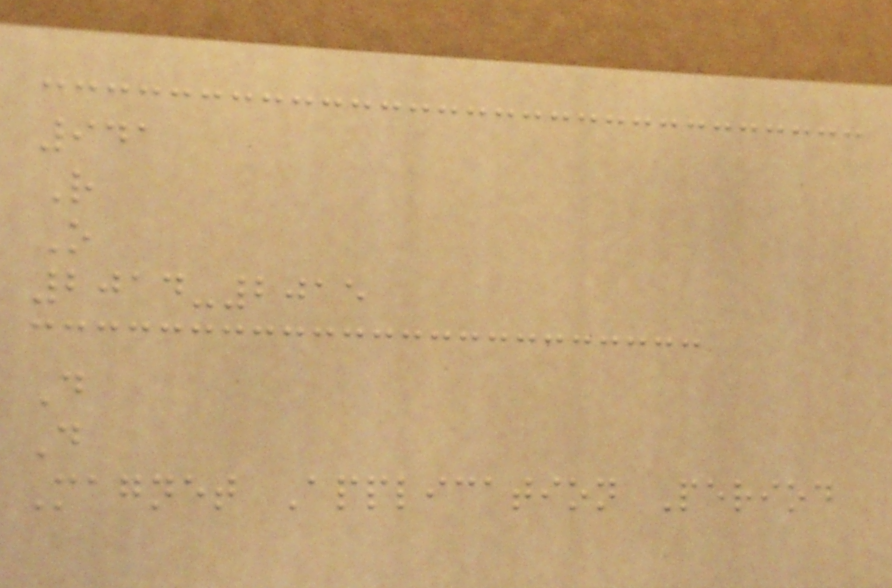941
R
O
2014-2015
D
D
Magnet Application Period
